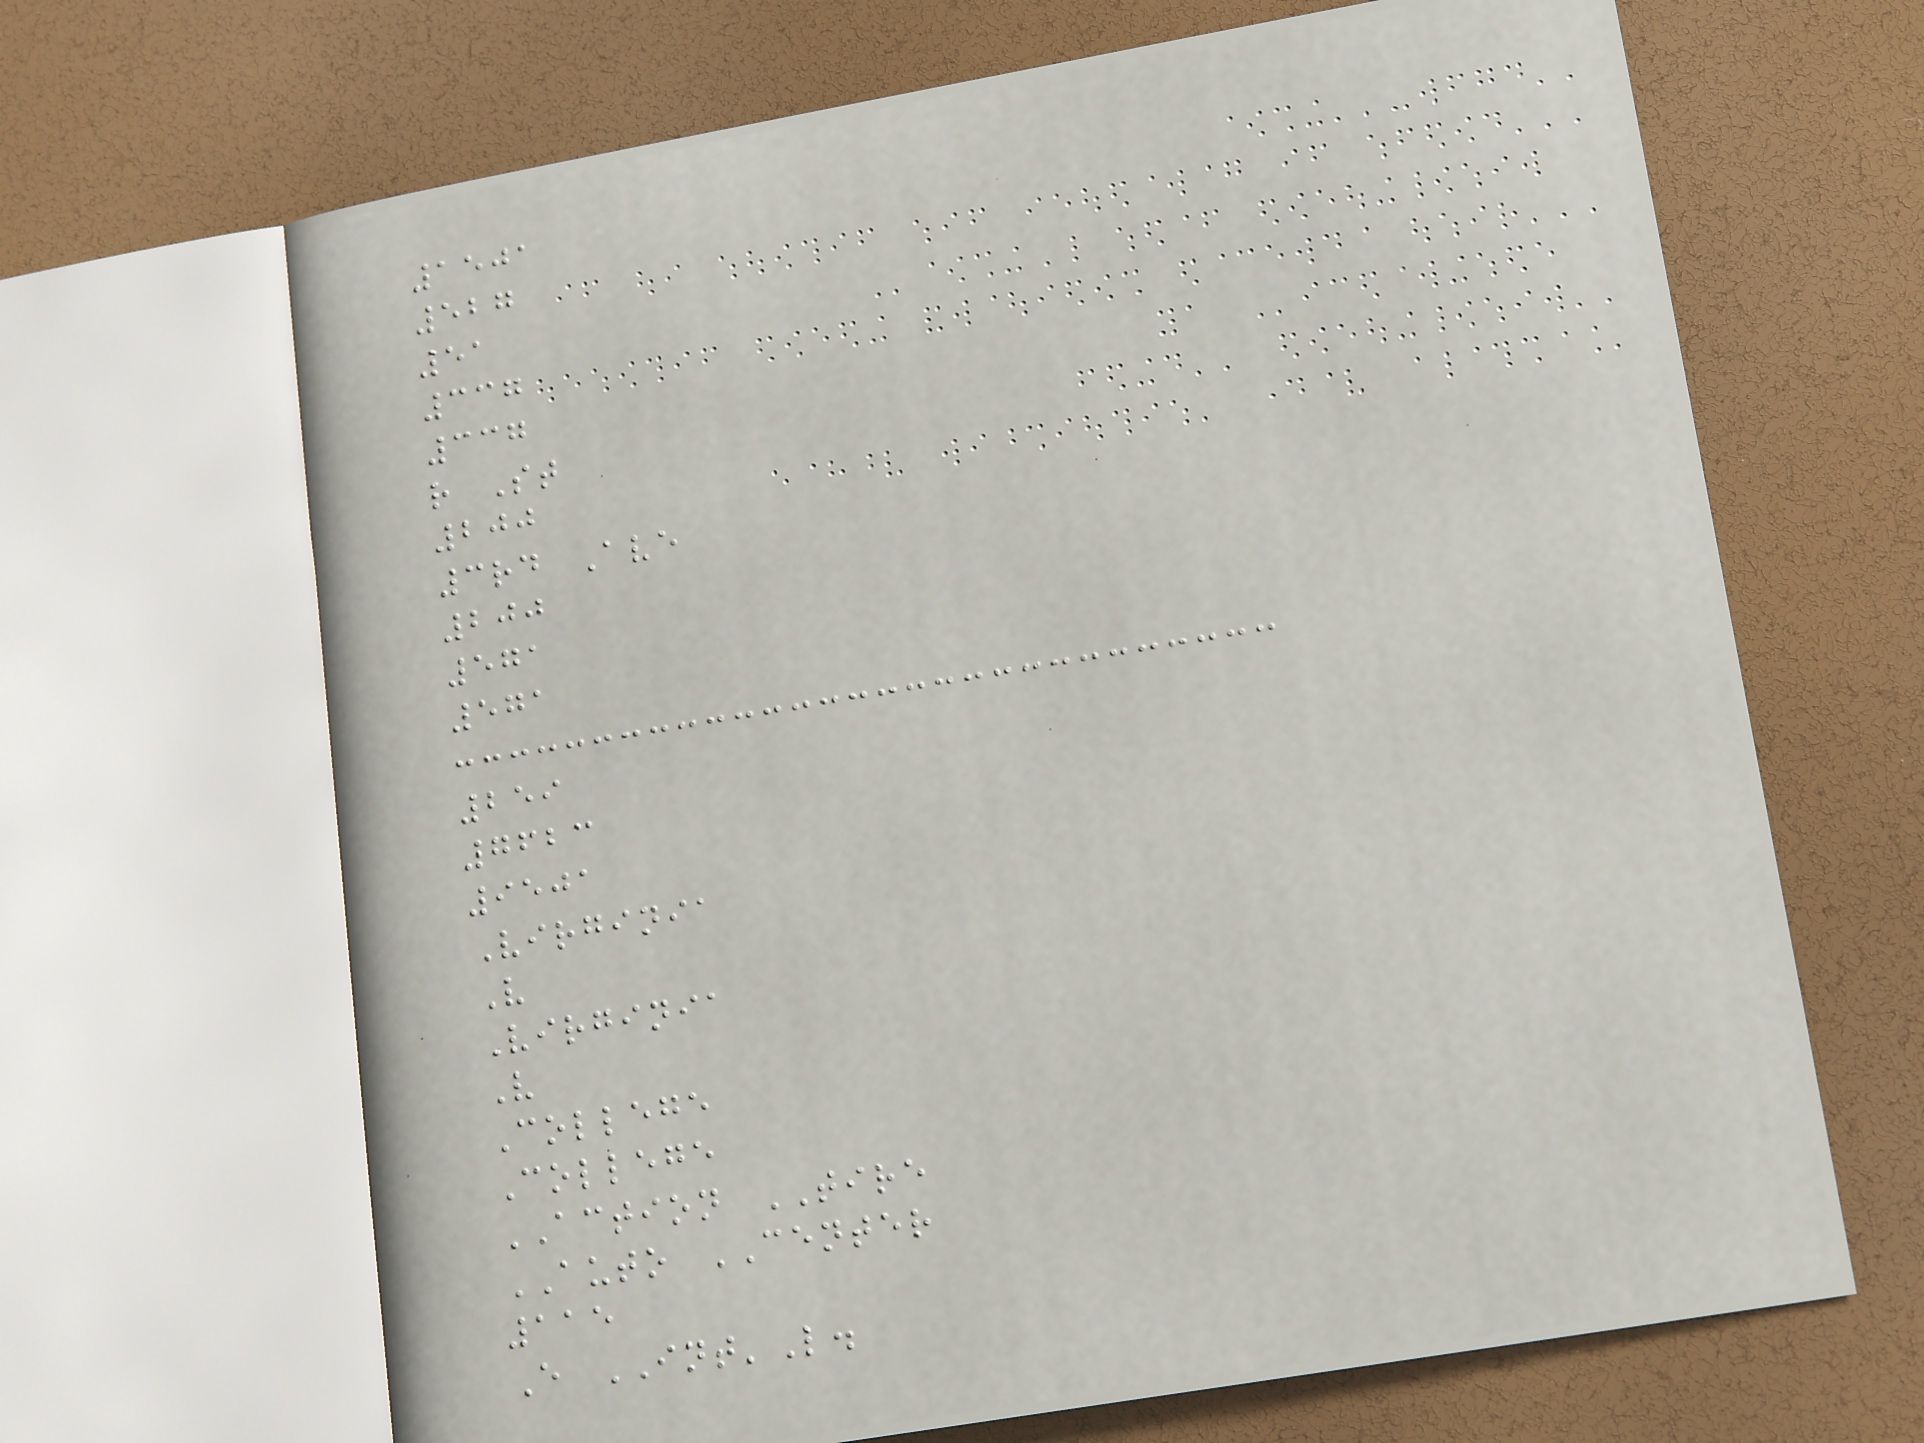1501
527
51
337
337
r St
200
3rd Ave
200
571
571
259
7623
9501
Virginia
V
Virginia
V
College
College
ACTION TIRE
AUTO CENTER
115
E INT'L.
